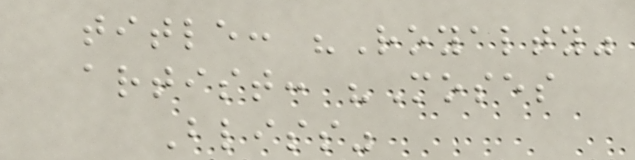title: "Royalty"
artist: "Moses
Bliss"
